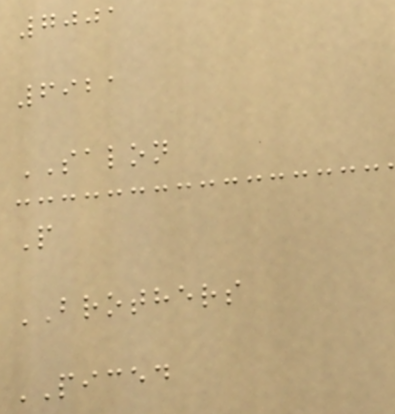7001
6921
SALON
P
BROTHERS
PICED
